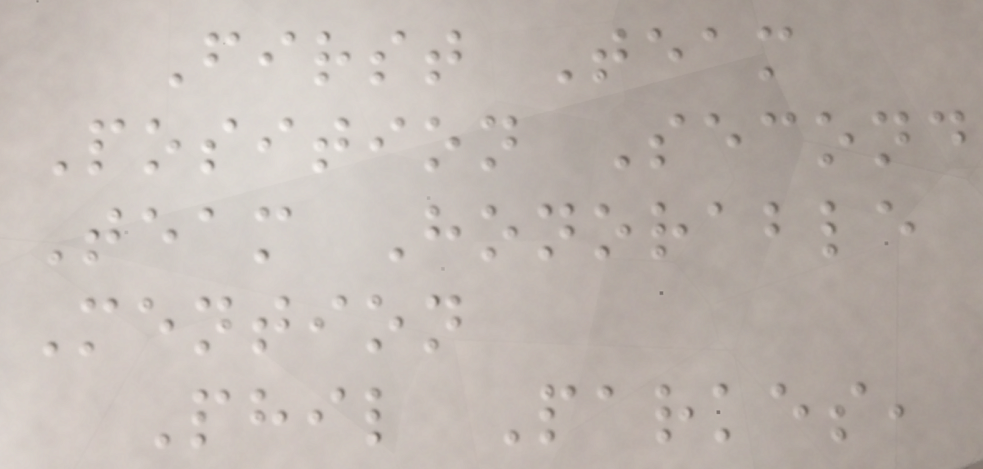First Team
Position Second
Team Honorable
Mention
Phil Parkes,
